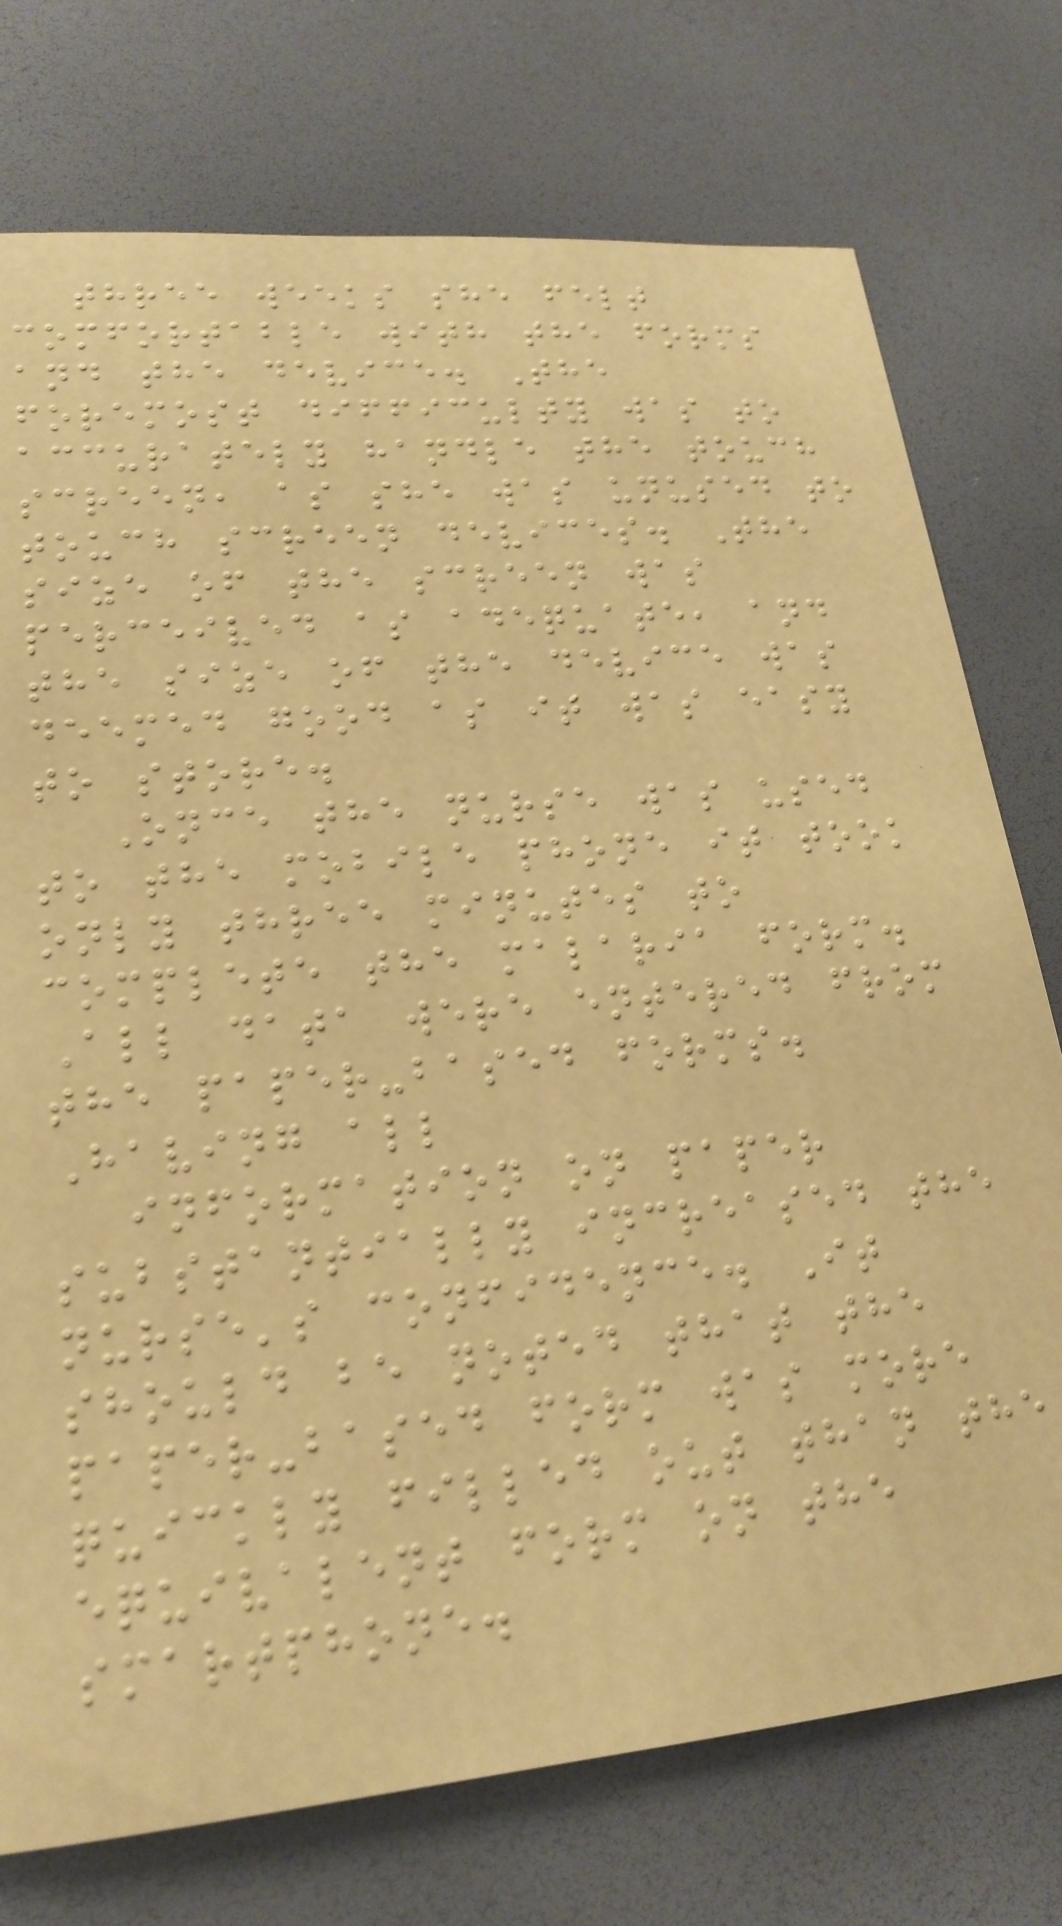three weeks she felt
comfortable with the forms
and the device. The
foremost difficulty was to
accurately handle the touch
screen, as she was unused to
touch screen devices. The
size of the screen was
perceived as adequate, and
the size of the device was
deemed good as it was easy
to store.
Once the nurse was used
to the mobile phone it took
only three minutes to
complete the malaria form.
All data were entered from
the paper-based forms.
Having all
information on paper
substantially increased the
nurse's confidence. It
should be noted that the
paper-based form was more
quickly filled out than the
equivalent form on the
smartphone.
